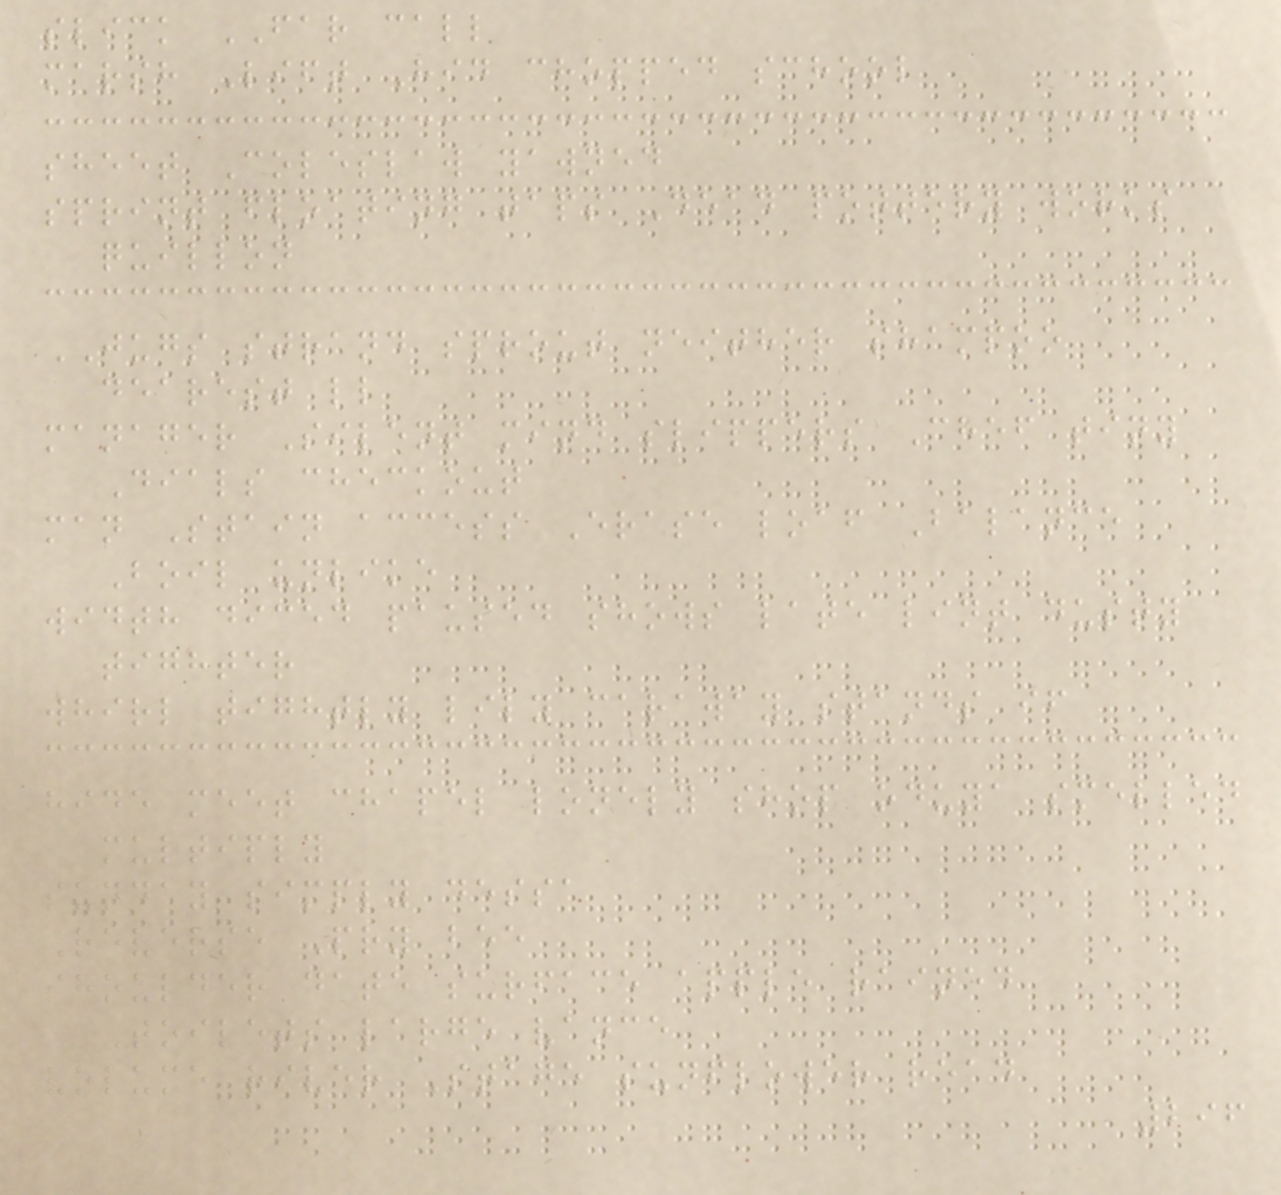slick FAR call
marsh Lift Hid chopped school
sheet Coleslaw yawned
sprint floating taps Dead pottery works
quillon
JUGS strand sprout neither shampoo
dearest ll
manager Silent mind slippers Chef tiny
Dials checkout
man Stain access Erase loaf Balance
Boil unlike
width diced paused shows late lint dusty
tighter
whirl tightly lily caraway stands if
hide meet chapel lonely shop oduya smelled
multiply
sunday simply dessa
Reverse Pry bee
shoulder date surface apple rained
Toilets large vance
volume river Stage sunflower read
296
